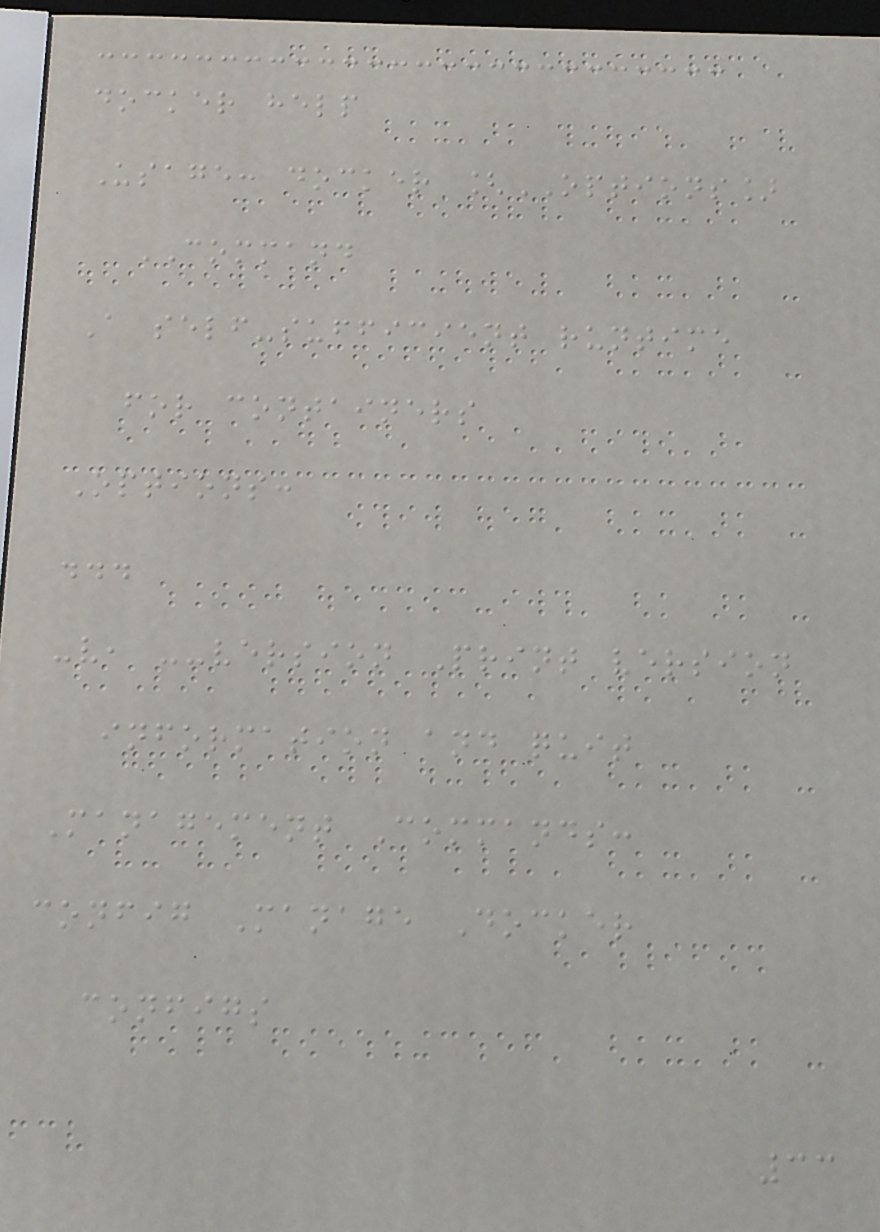docker help
Usage: docker [OPTIONS]
COMMAND
A self-sufficient runtime
for containers
Options:
...
-v, --version Print version
information and quit
Management Commands:
config Manage Docker
configs
33
